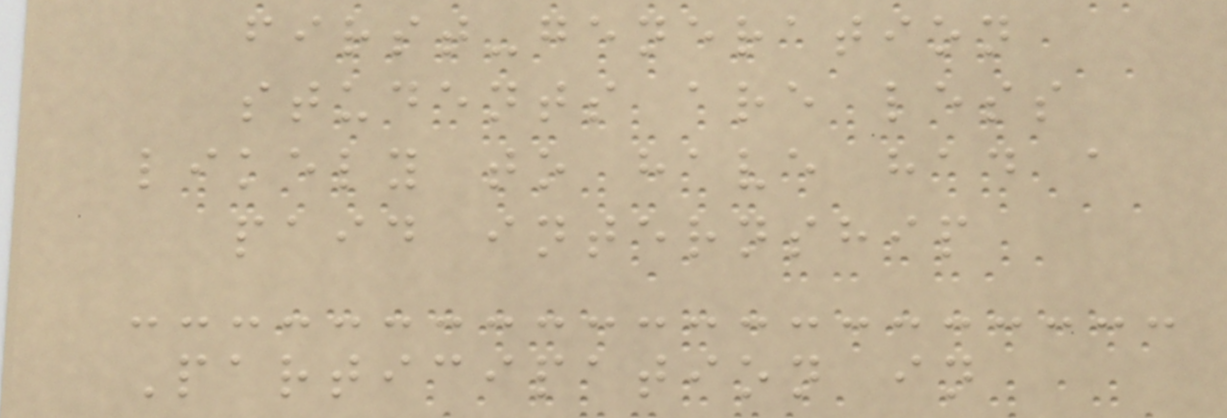first-generation
students are less
likely to have had a
paid internship
Participation in
